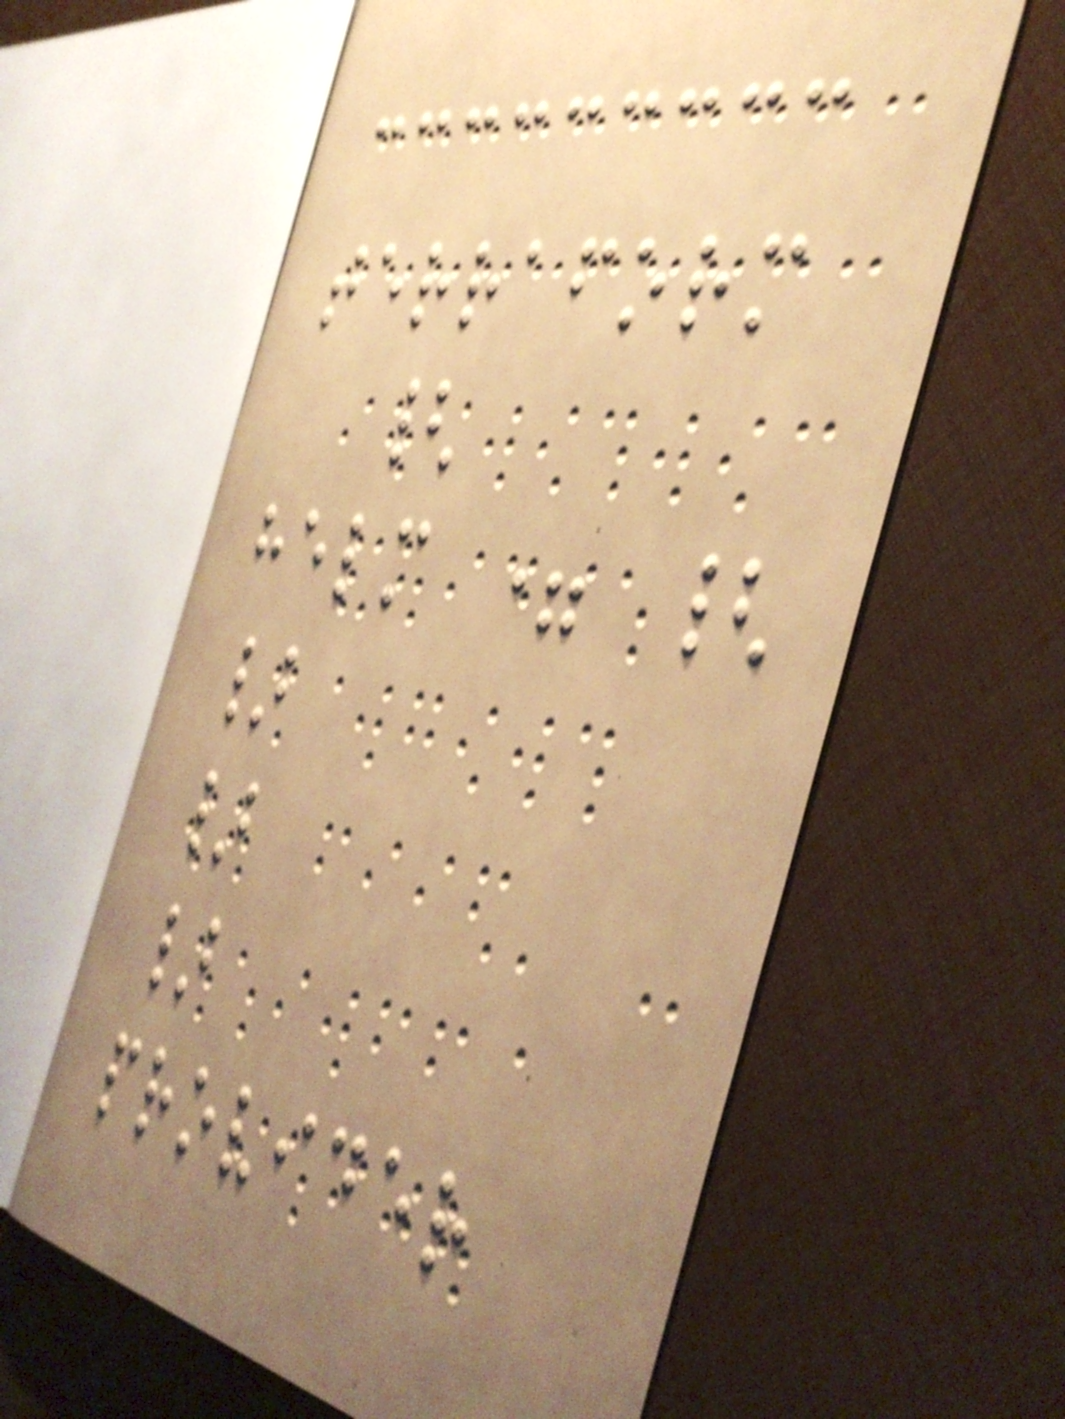terraform
{
helm = {
}
}
}
provider
